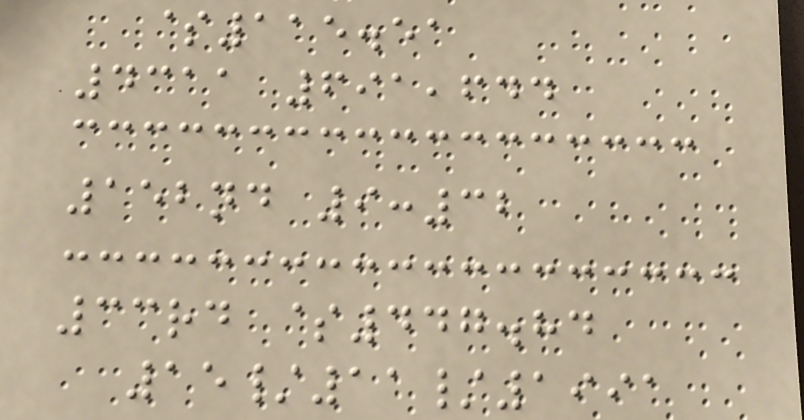$115.51
4311 691,644
152nd 9:32
33rd $447.84
15/11/1991
